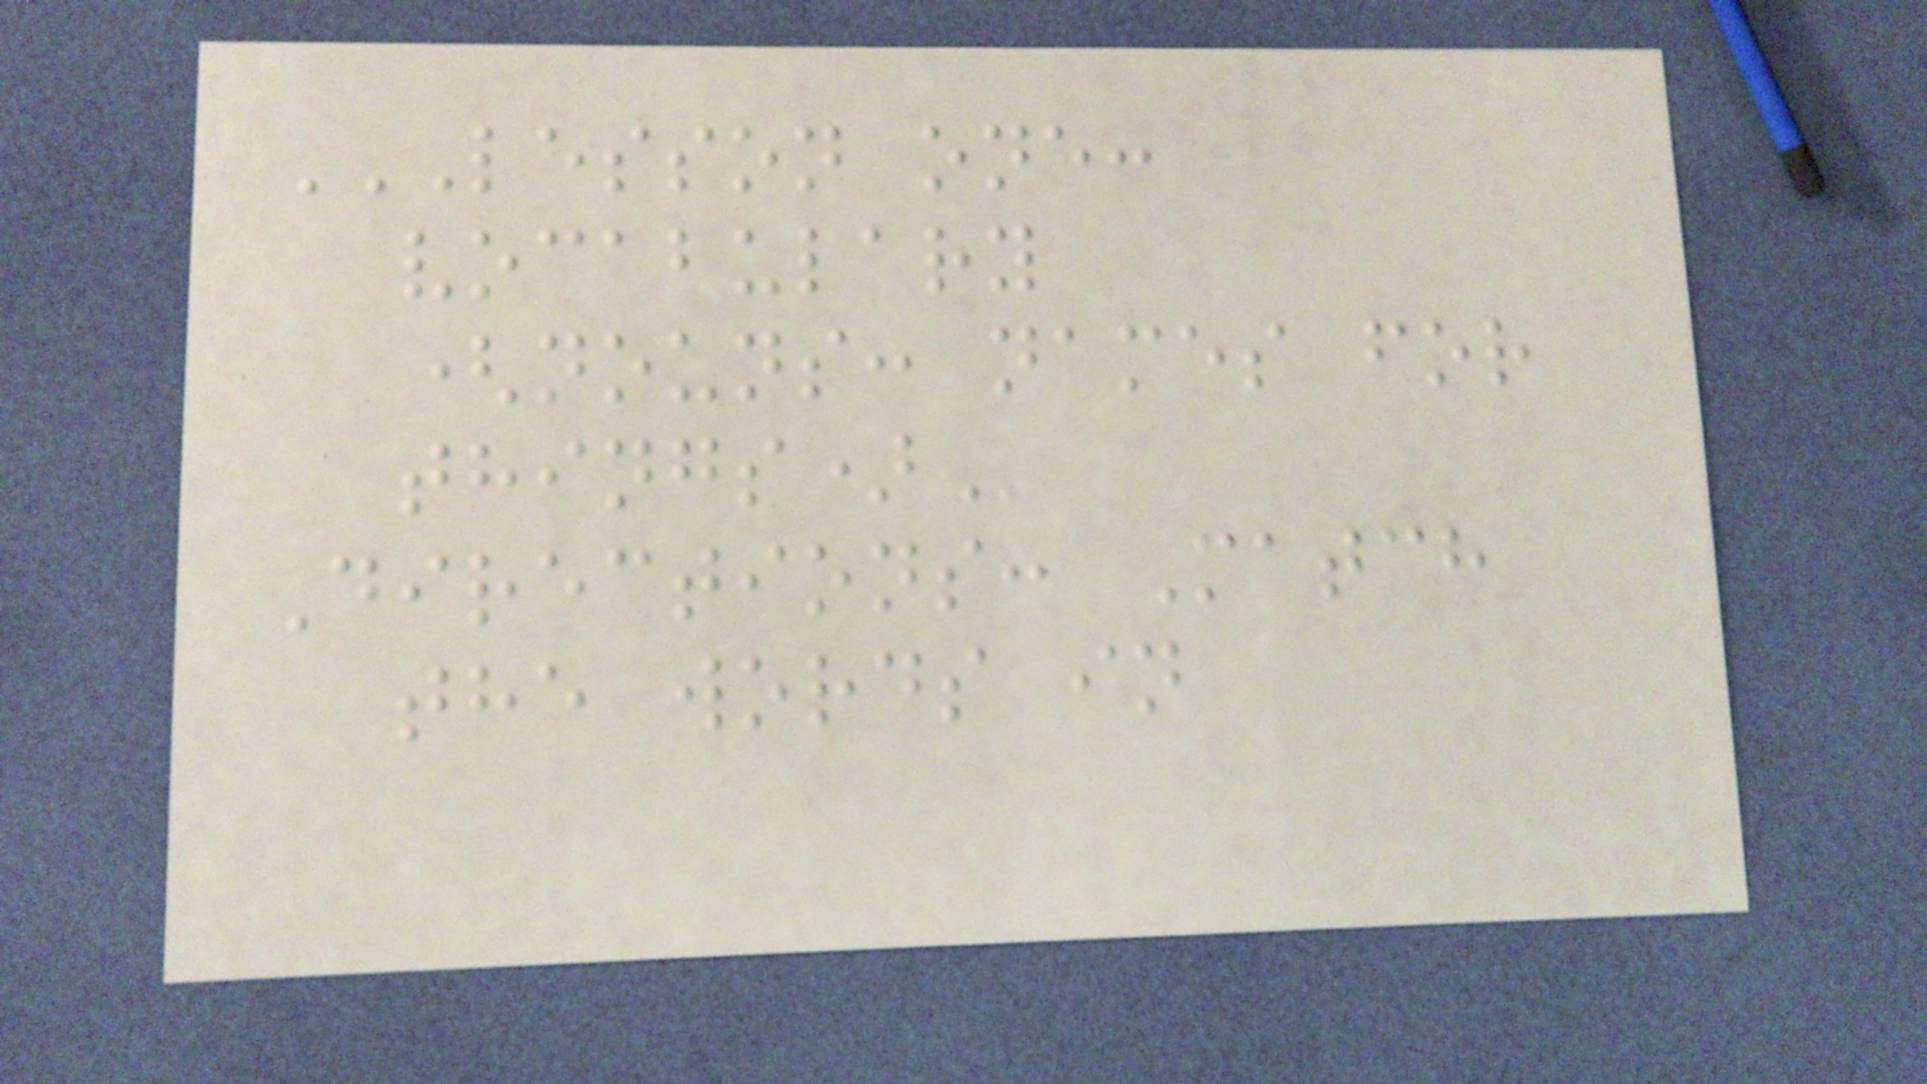LESSON ONE:
VOCABULARY
(NOUNS: NAMES FOR
THINGS)
Directions: Match
the words in
